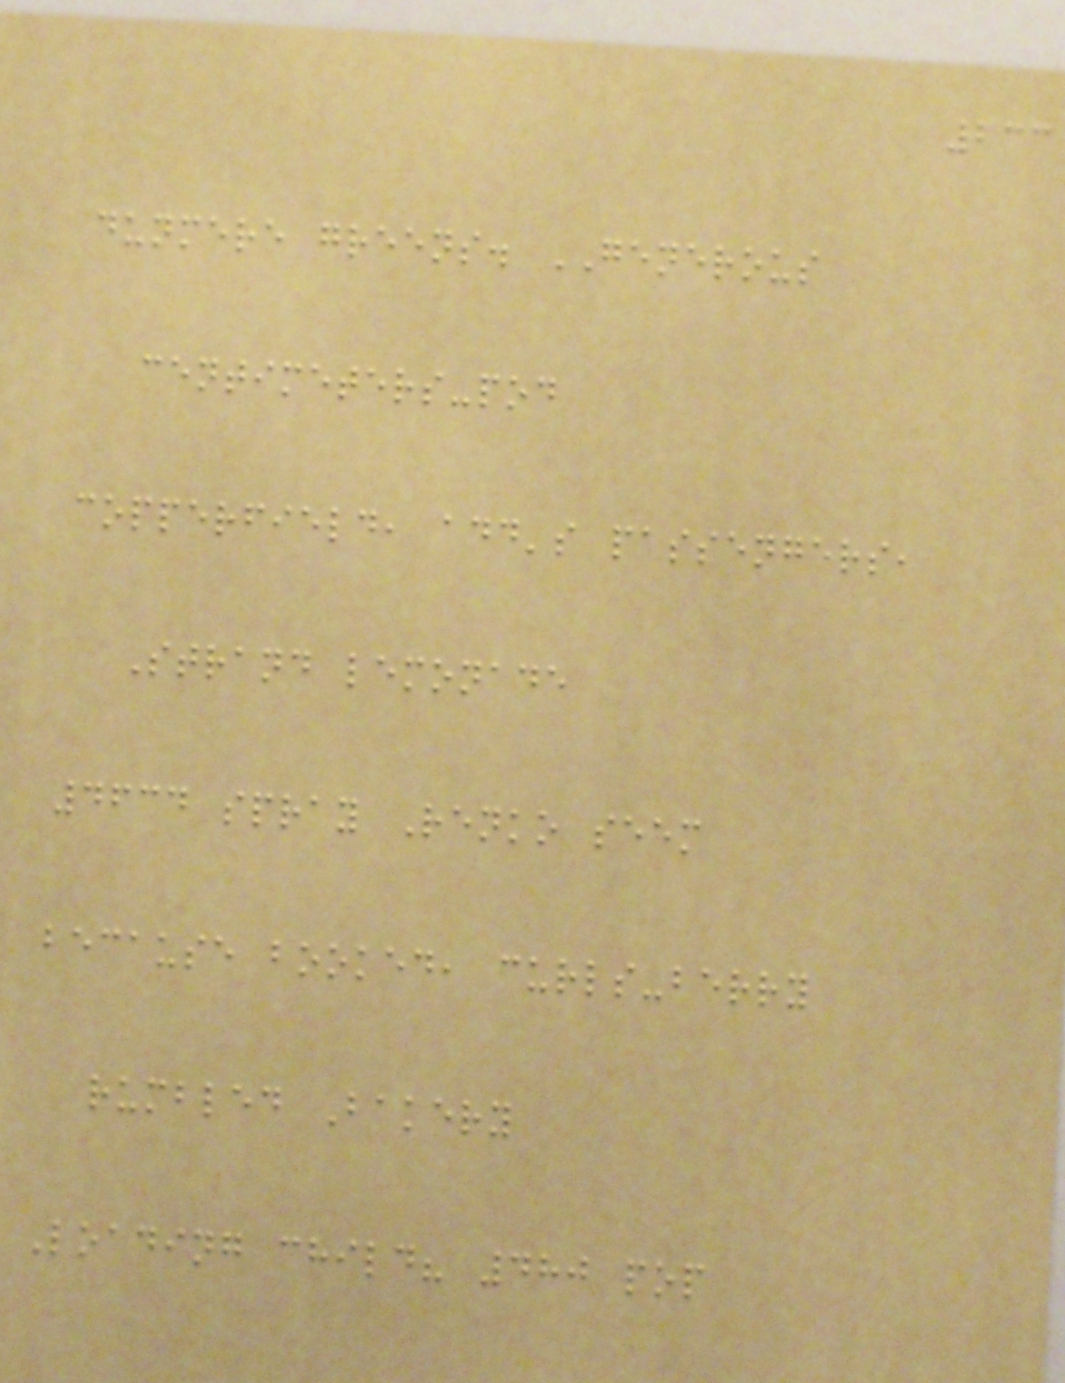233
dunmere greens. GENEROUS
centimeters-pod
copperfield, add's passengers,
Strand lemonade
4634 spray Renko seem
because booked, curls-berry
rumbled Bakery
Loading child? 480 pop
